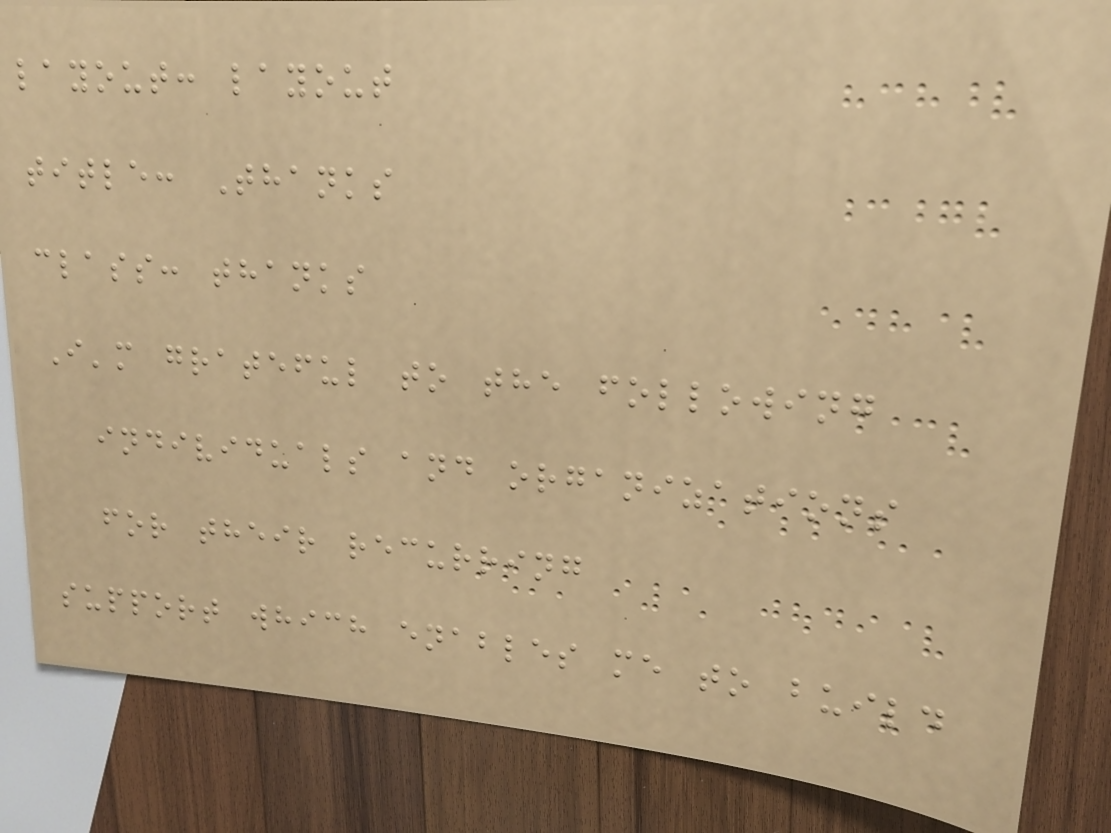layout: layout
title: Thanks
class: thanks
I'm grateful to the following
individuals and organizations
for their recurring
support which enables me to build
